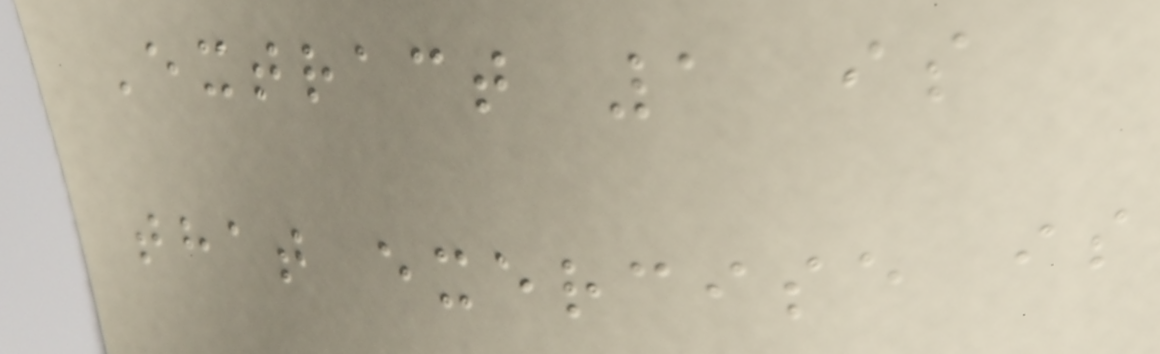Extract 1 is
that exercise is
